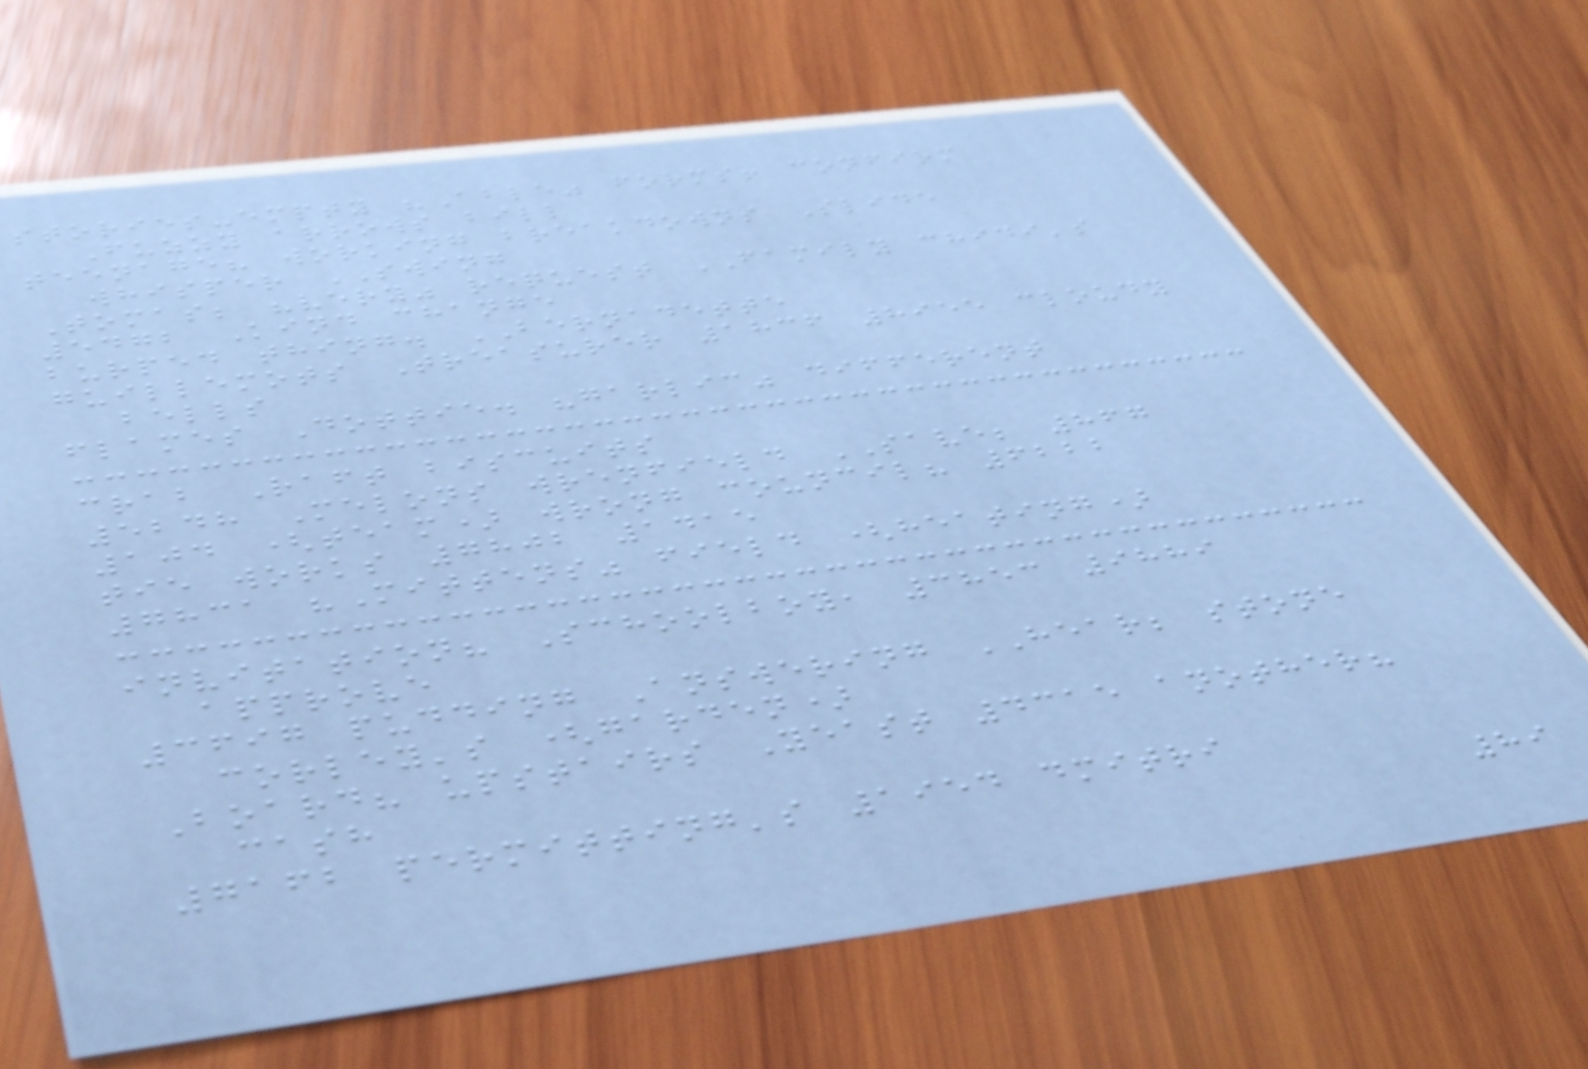stories-empty "Able" forms! confirm
Fuzzy arrows bill
teenage? working breakdowns Slide
whisper SWING
Tomas; "very" request FAMILY chidi's
5472 Kind change
burped thing. BERNADETTE
guillemots Treasurer 1836 8955 cloudy
bells
flames Dottie. "garlic" different
crab Raft biscuits
5248 Melons wrenfield SAVE; 867
104 (team) wrong council? 6222
tie works 7802 1415
7831 "Mittens" field (heating)
invitation? Schoolboy, 3853 9889
approve
3697 pudding Answering HEAR; stone
corley's (garden)
Board? upstairs Yeast 4315 another?
cash
7162 permitting's 1954 dmitri
89
